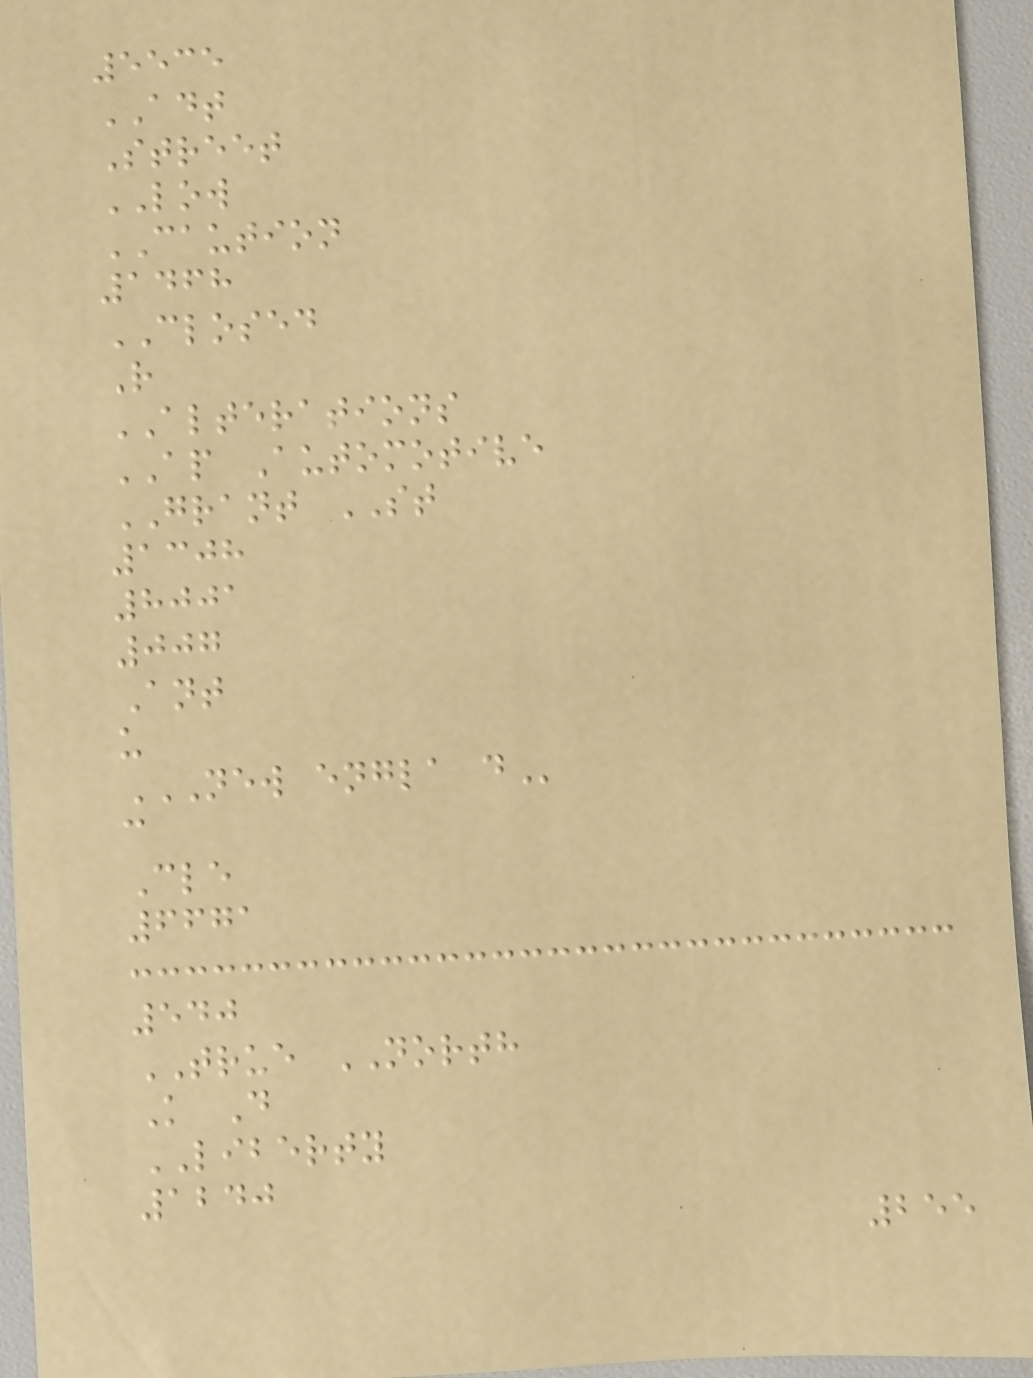5535
ADT
Street
LOW
CAUTION
1468
CLOSED
R
ALTERATIONS
AP Automotive
GRANT ST
1308
8001
007
Ant
u
NEW ENGLA D
c
Cle
6671
540
TRUE NORTH
K D
LIBERTY
1240
255
